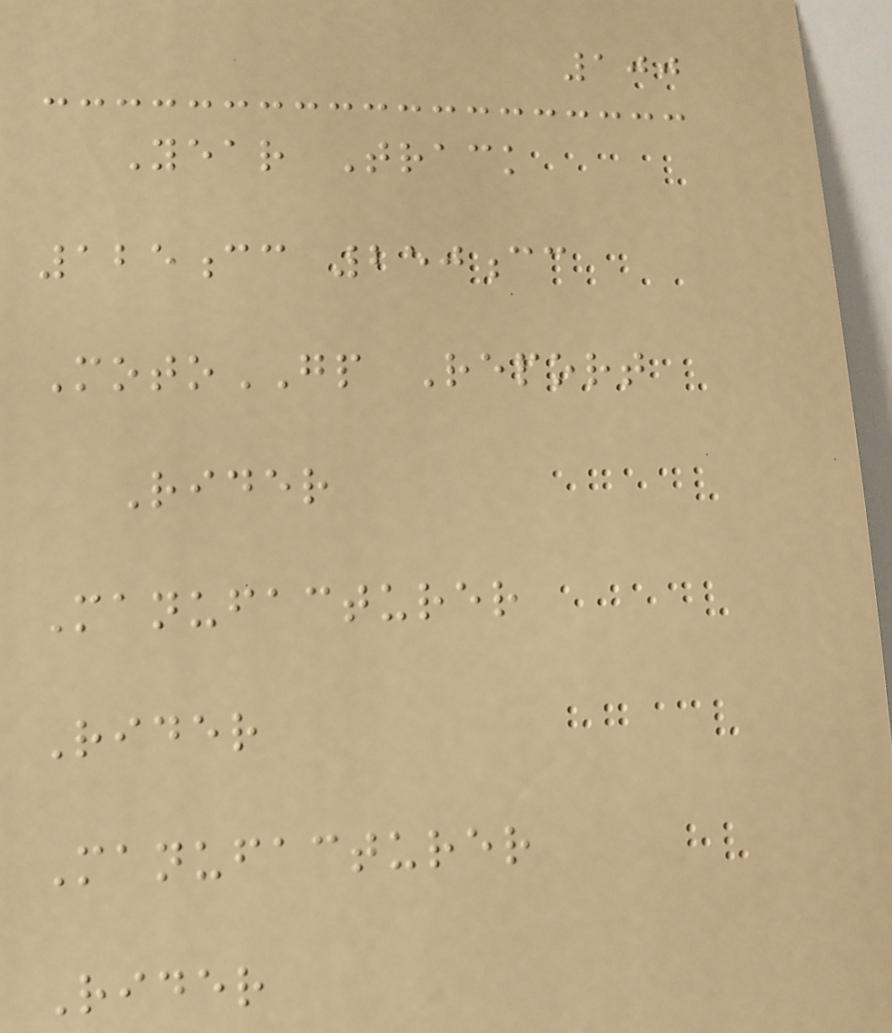100
Year Track
125cc 250cc
MotoGP Report
Rider
Manufacturer
Rider
Manufacturer
Rider
